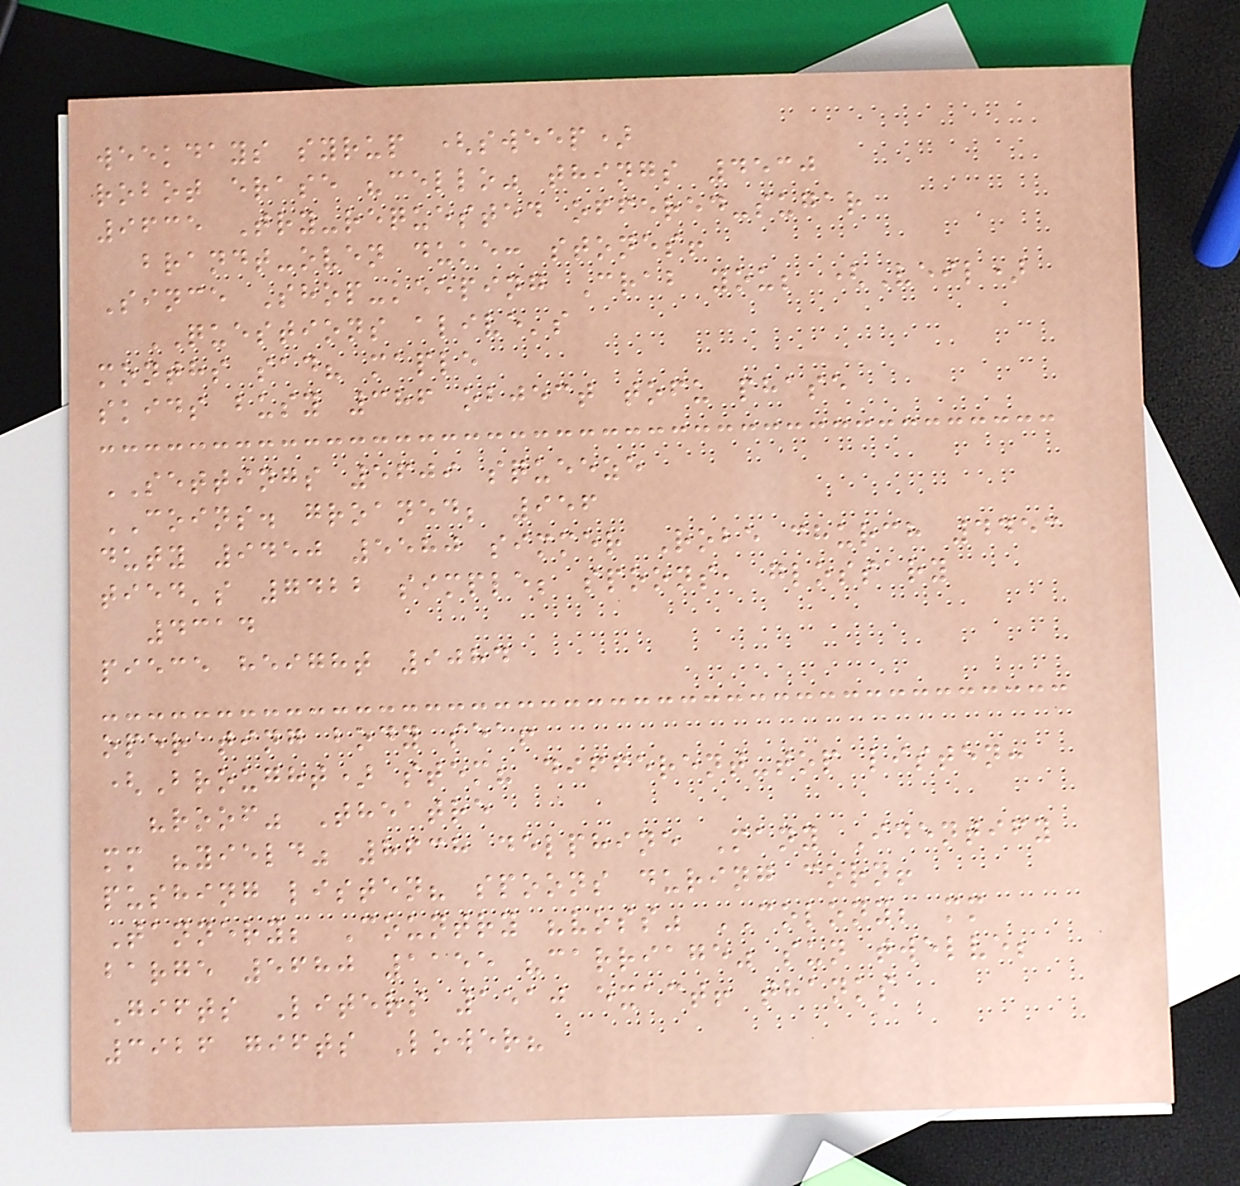weekdays syrup (sweep)
robot erase "cello" things 4530
9635 Try-requested offered-sugar
brandt-oven duke: stones!
Since Shop-keeping Crab you; (Veil)
QUESTIONS alive's
months sad? maple
skids busy 386 object tofu phase
SETTINGS 5609 squeeze
COINS. groaned; 956
duty 9450 5580 simmer Robe church 4453
tied's 7422 simple; spoons, glossary
4314
piece height 9084
operating body sea!
(Brought) stem? different-top listen:
"roof" Theatre
mm "yield" 8638 delphine Many Identify
pushing listen? spoons during corn!
Tannery; Country "voss" COLONY; mm
barge 5680 1155 "carriage" sun twelve;
Gifts Liters 1510 exact! thanks
3926 gifts Lower?
